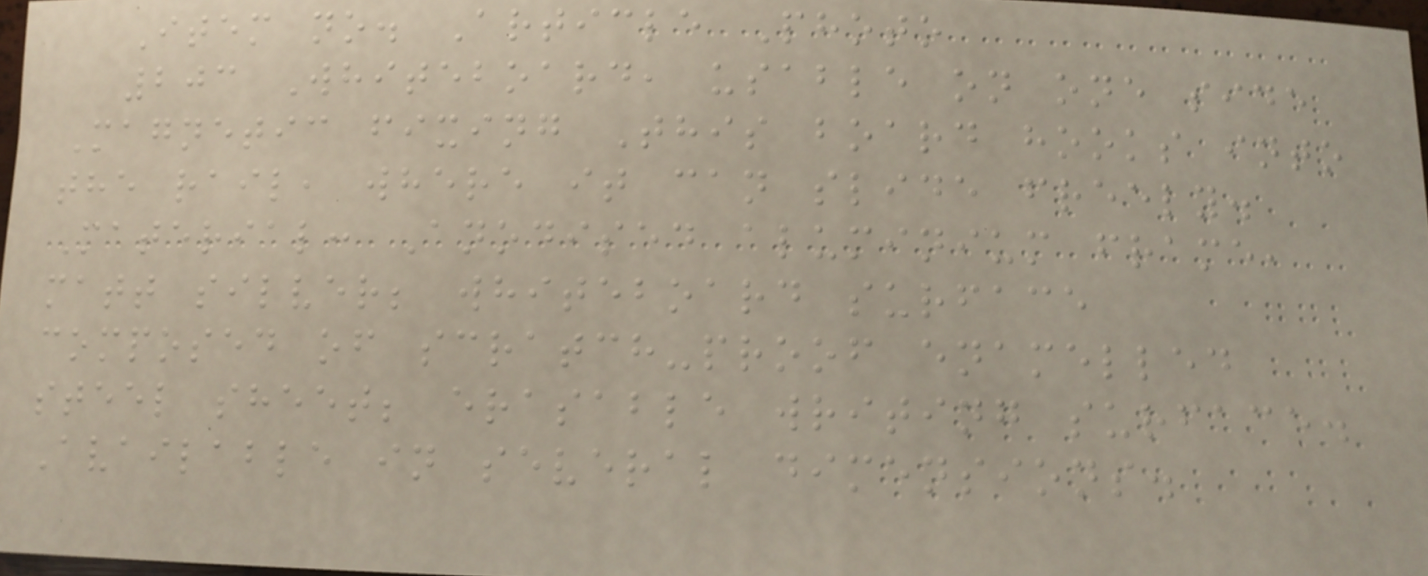Item no. Article Photo
203 Whiteboard, usable on one side
Magnetic fixing This board hooks into
the rail, where it can slide freely.
Material: Anodised aluminium frame,
matt silver; whiteboard surface
composed of scratch-proof enamelled
steel sheet; erasable writing surface.
Available in several dimensions.
